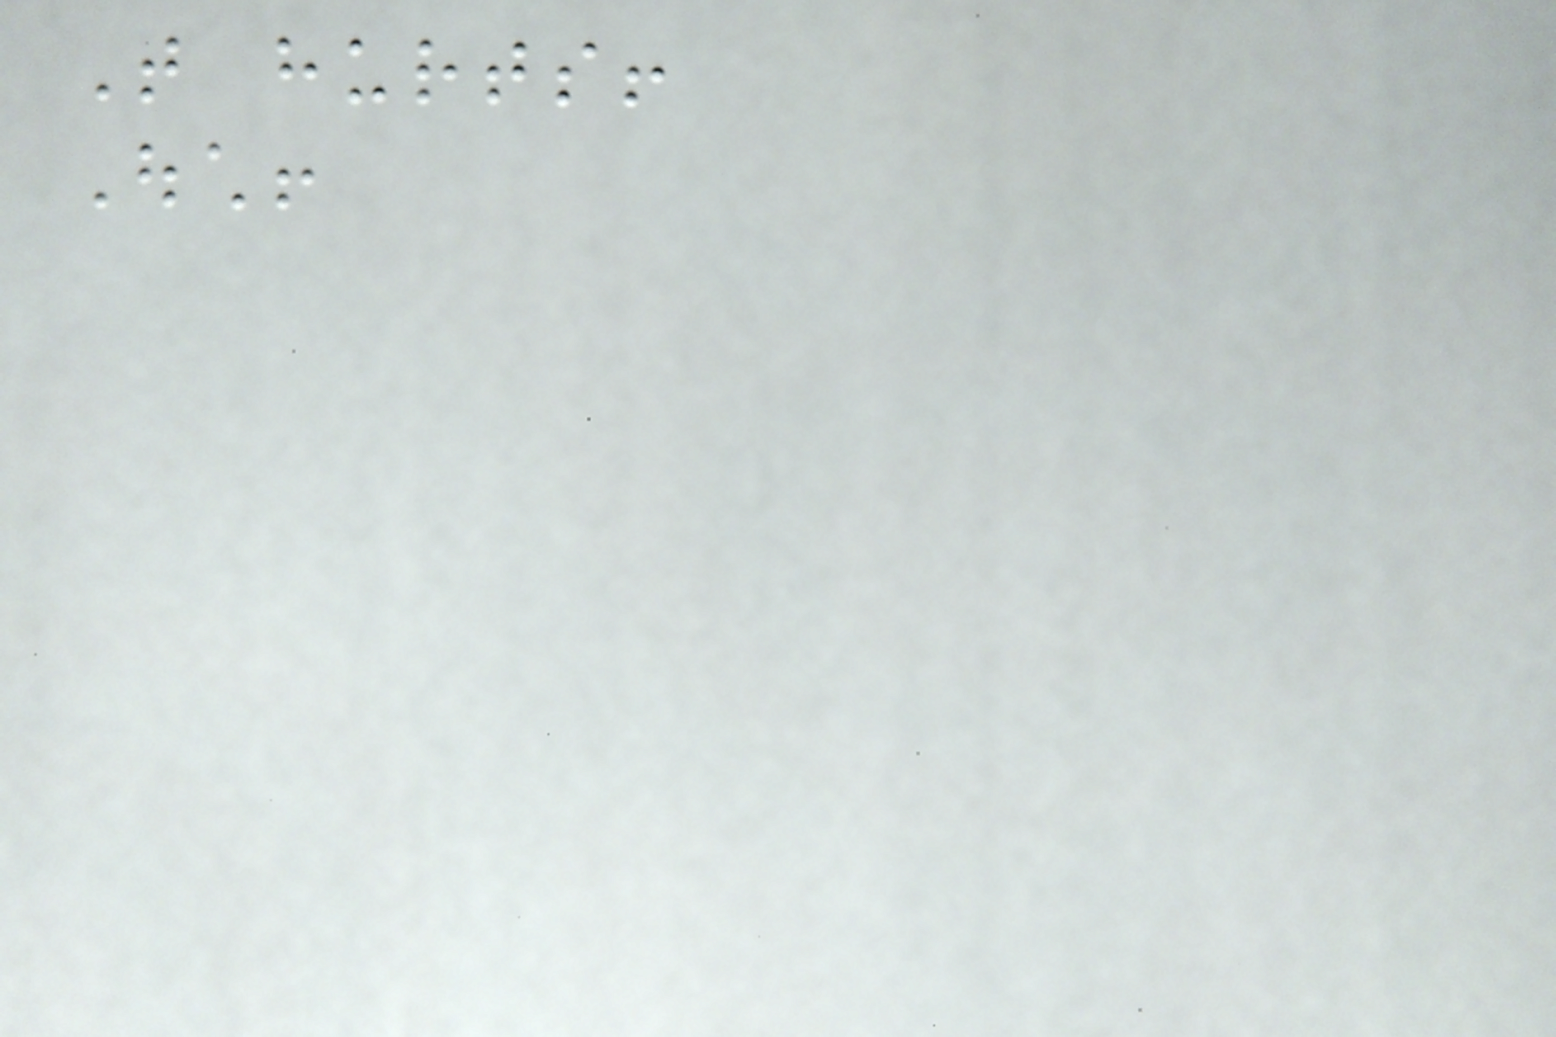That hurts!
Ouch!
